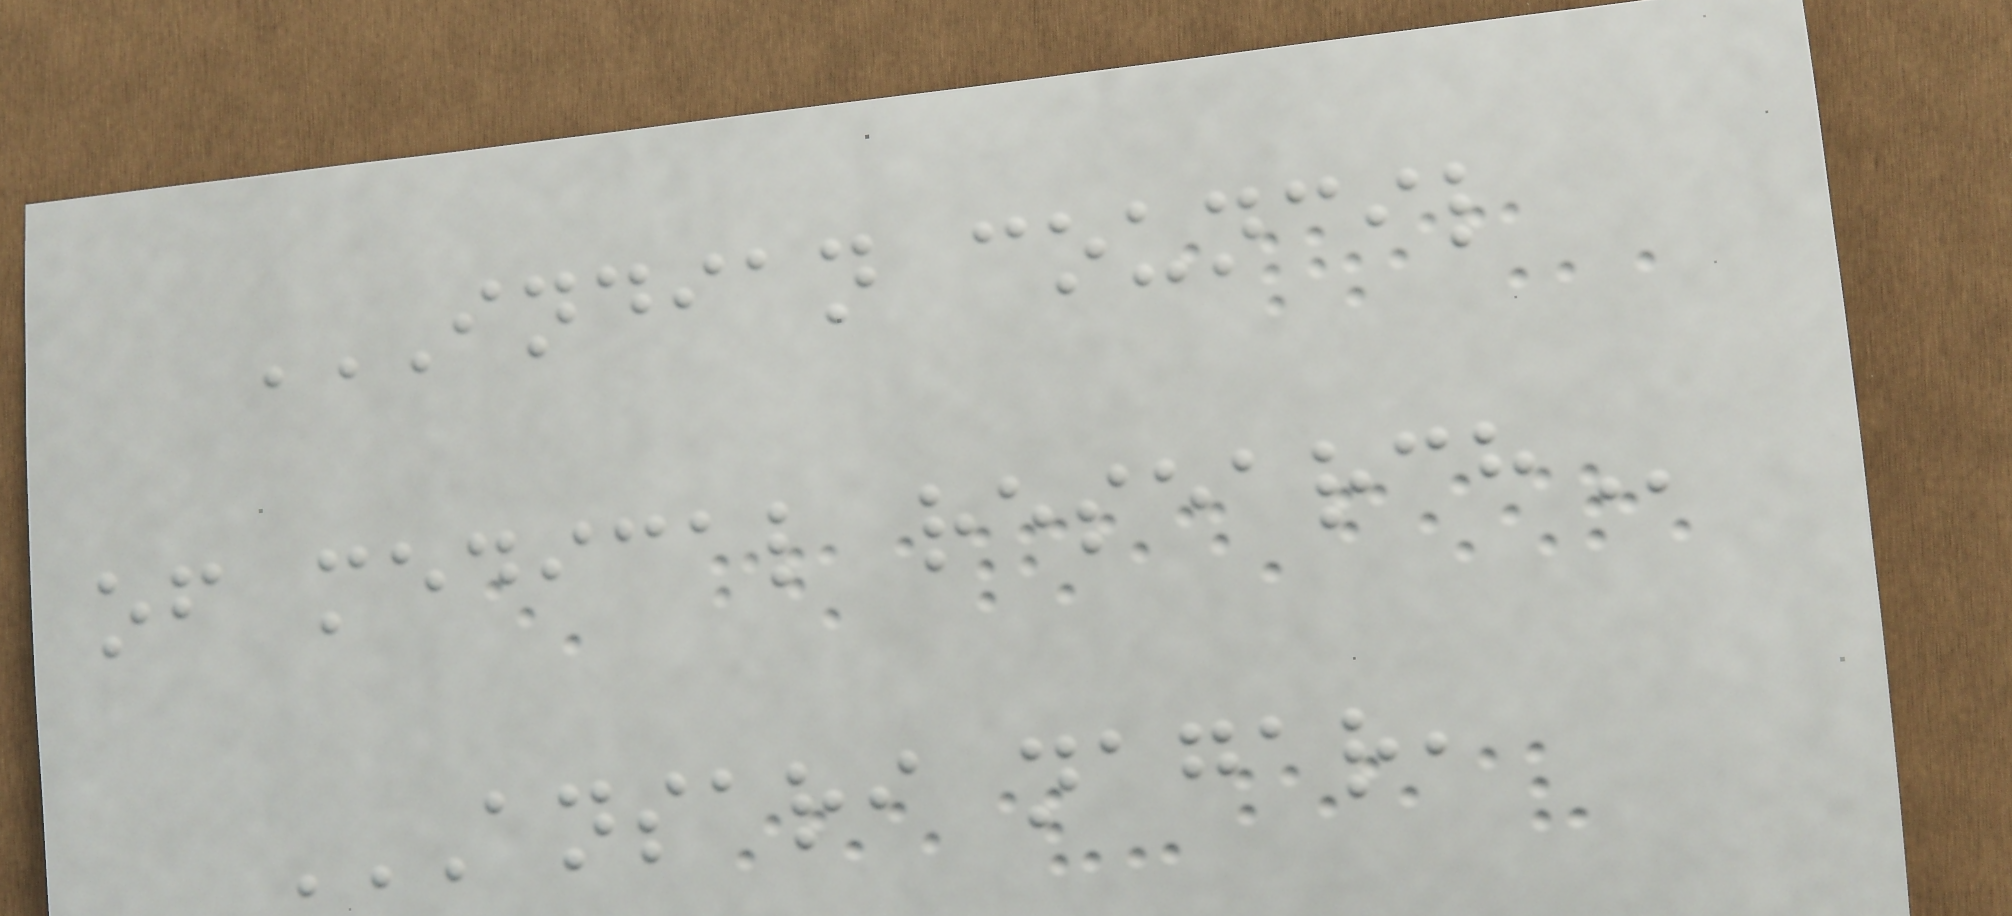INDIAN COUNCIL
OF MEDICAL RESEARCH
ANSARI NAGAR,
